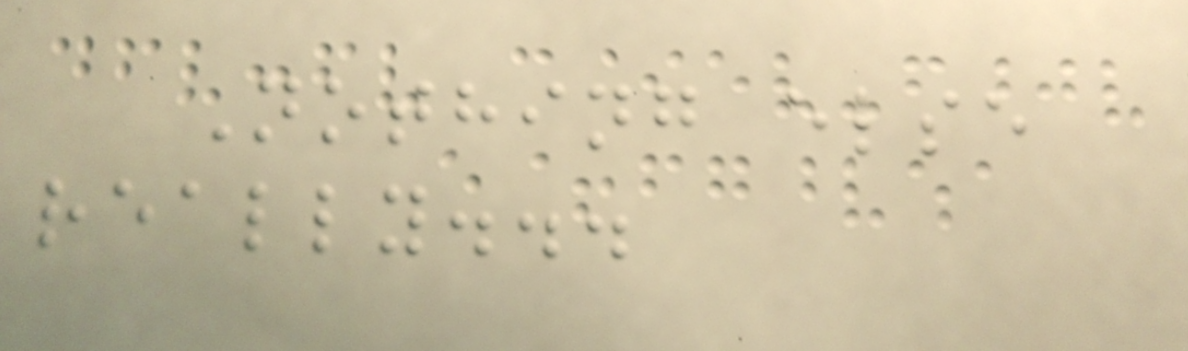Nothing else
really...
